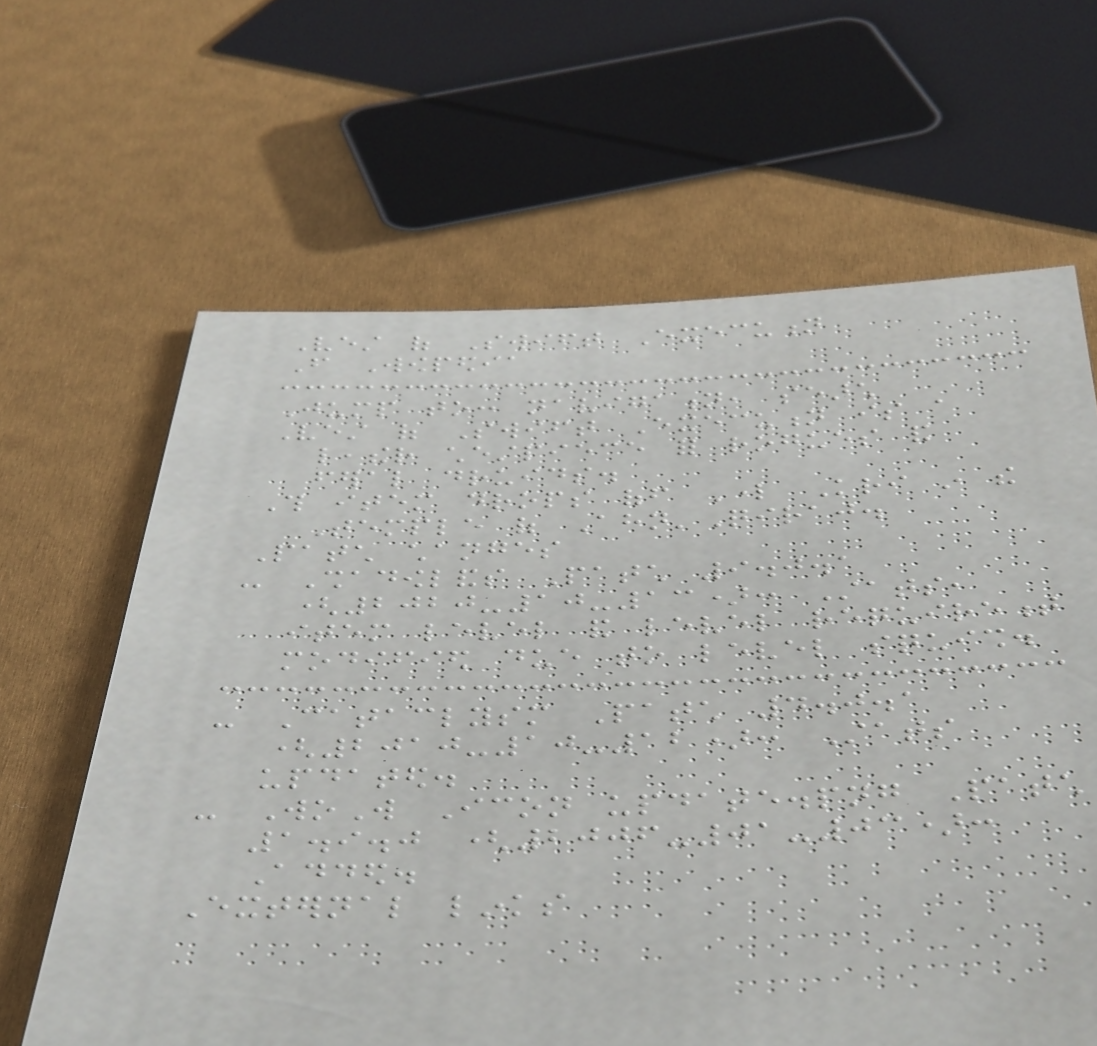Vest of Swift Execution
From Wowpedia
Jump to: navigation, search
Vest of Swift Execution is a
leather chestpiece for rogues and
feral druids.
This item drops off Lord Kri in the
Temple of Ahn'Qiraj.
Patch changes
- Shadowlands Patch 9.0.1
(2020-10-13): Stats,
item level and level requirement
modified due to level squish.
- Cataclysm Patch 4.0.1
(2010-10-12): Stats
updated.
- WoW Icon update.png Patch
1.9.0 (2006-01-03):
Added.
External links
